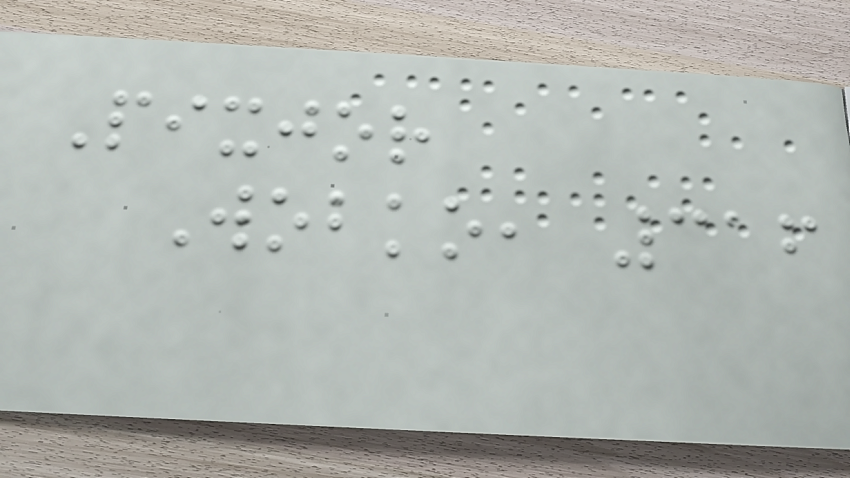Pixjor
Wobko, 316
